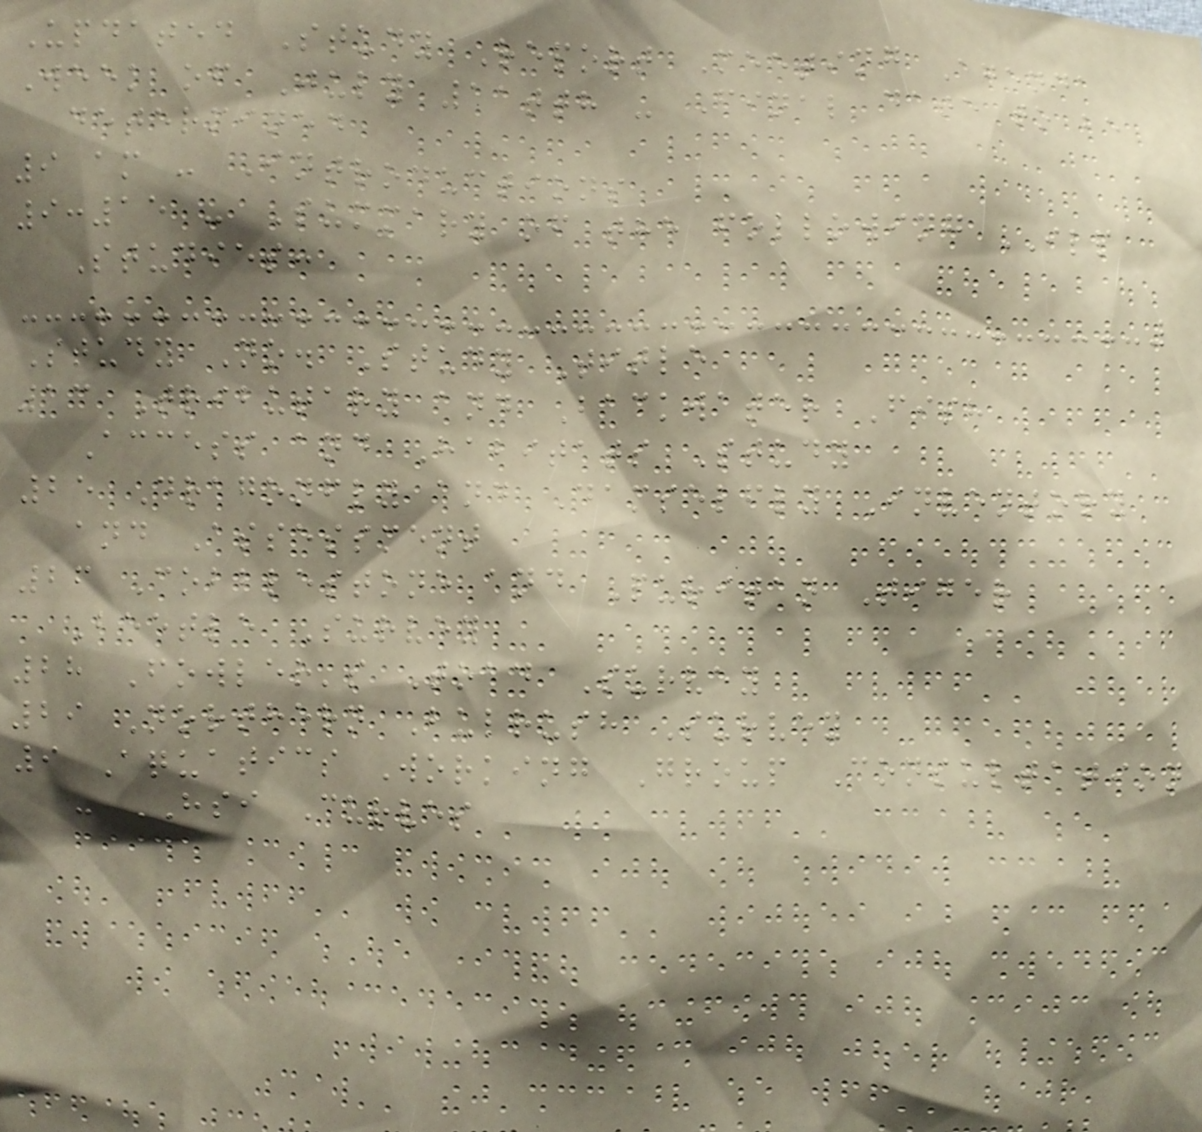Updated Study Report Meeting Agenda
Week of July 11tth - Final date to be
determined
9 am - Introductions
9:15 - Summary of the following ILP
Studies:
Study No. Study Title
13 Tributary and Backwater Fish
Access and Habitats Study
25 Dragonfly and Damselfly Inventory
and Assessment
26 Cobblestone and Puritan Tiger
Beetle Survey
28 Fowler's Toad Survey
29 Northern Bulrush Survey
9 Aquatics Working Group Consultation
- HSI Curves
